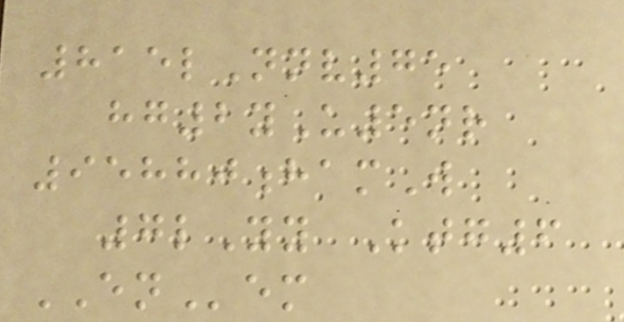815lNnv75
hg2yU5nr
95880hamW
7lYy Ktg6
ENem
